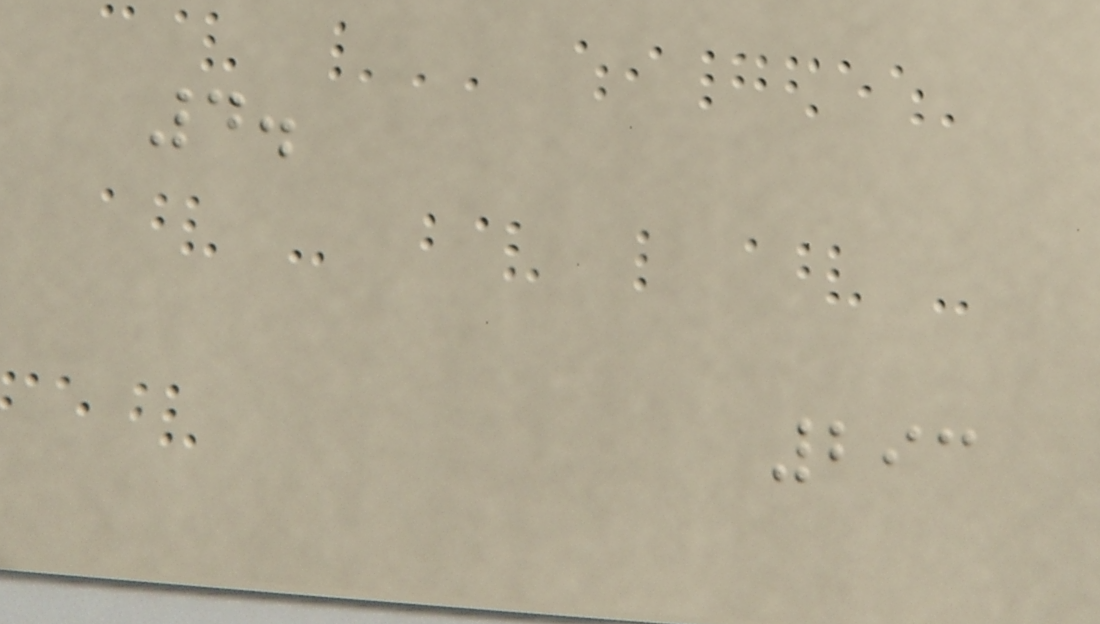4.
293
